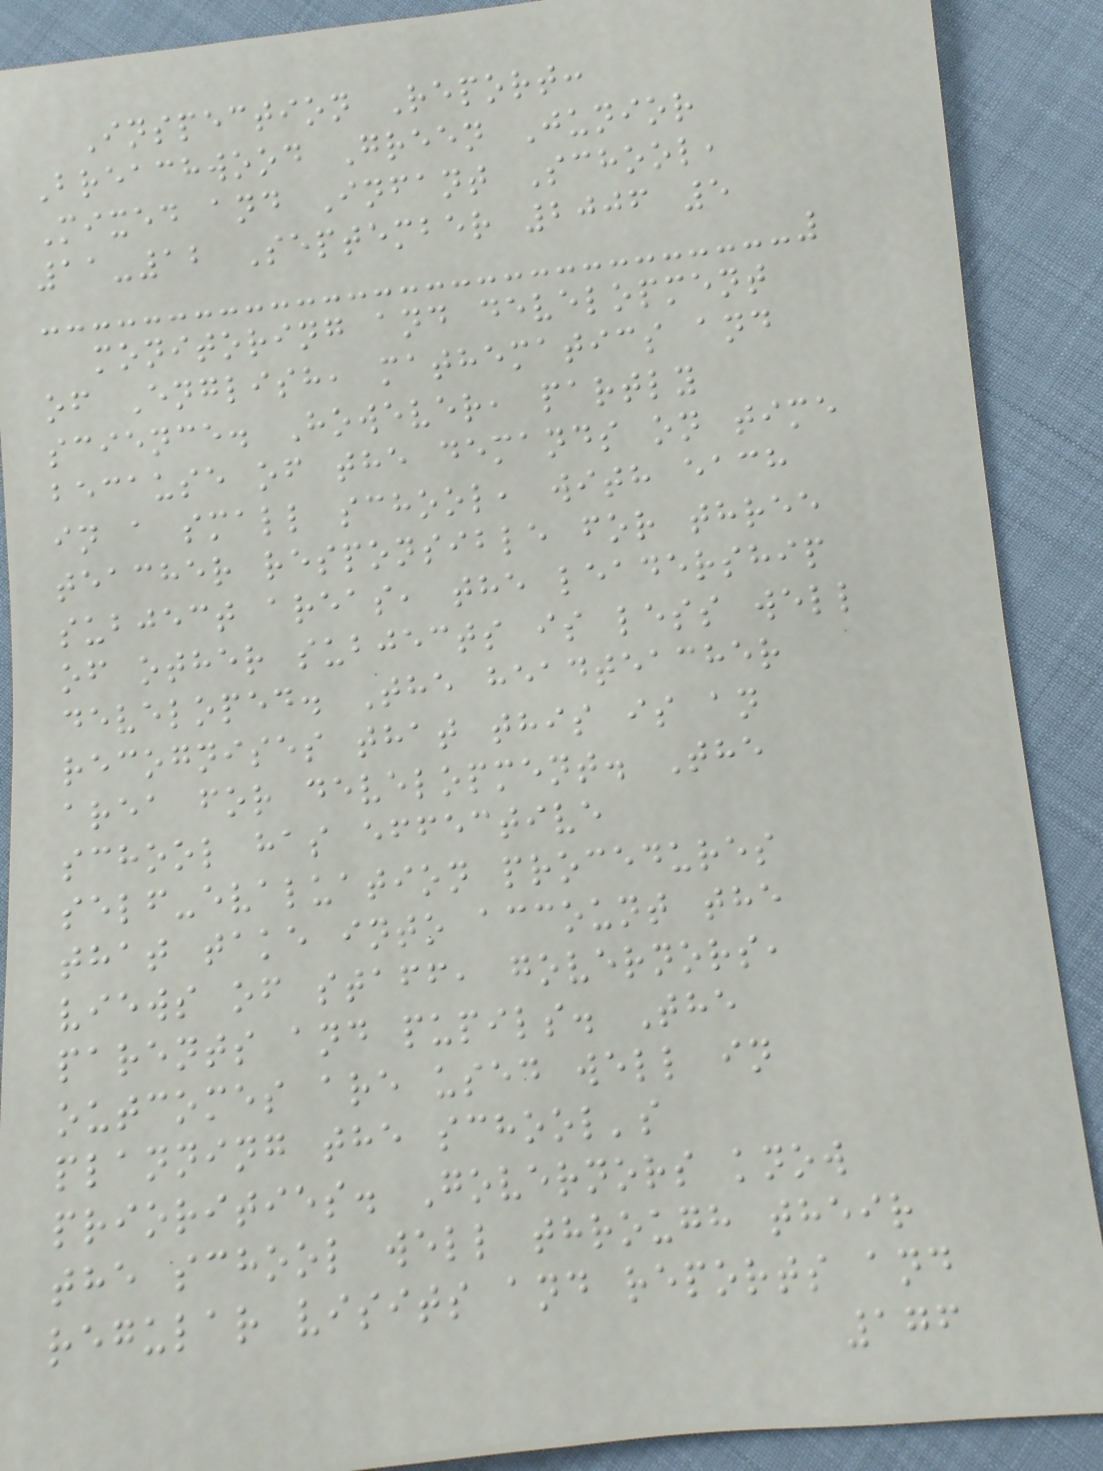Inspection Report:
Breachwood Green Junior
Mixed and Infant School,
11-12 September 2006 5
monitoring and development
of English, mathematics and
science. However, partly
because of the demands on time
in a small school, with each
teacher responsible for three
subject areas, the leadership
of other subjects is less well
developed. The headteacher
recognises that this is an
area for development. The
school has effective
self-evaluation procedures
that take into account the
views of staff, governors,
parents and pupils. The
outcomes are used well in
planning the school's
priorities. Governors know
the school well through their
regular visits and reports and
176
